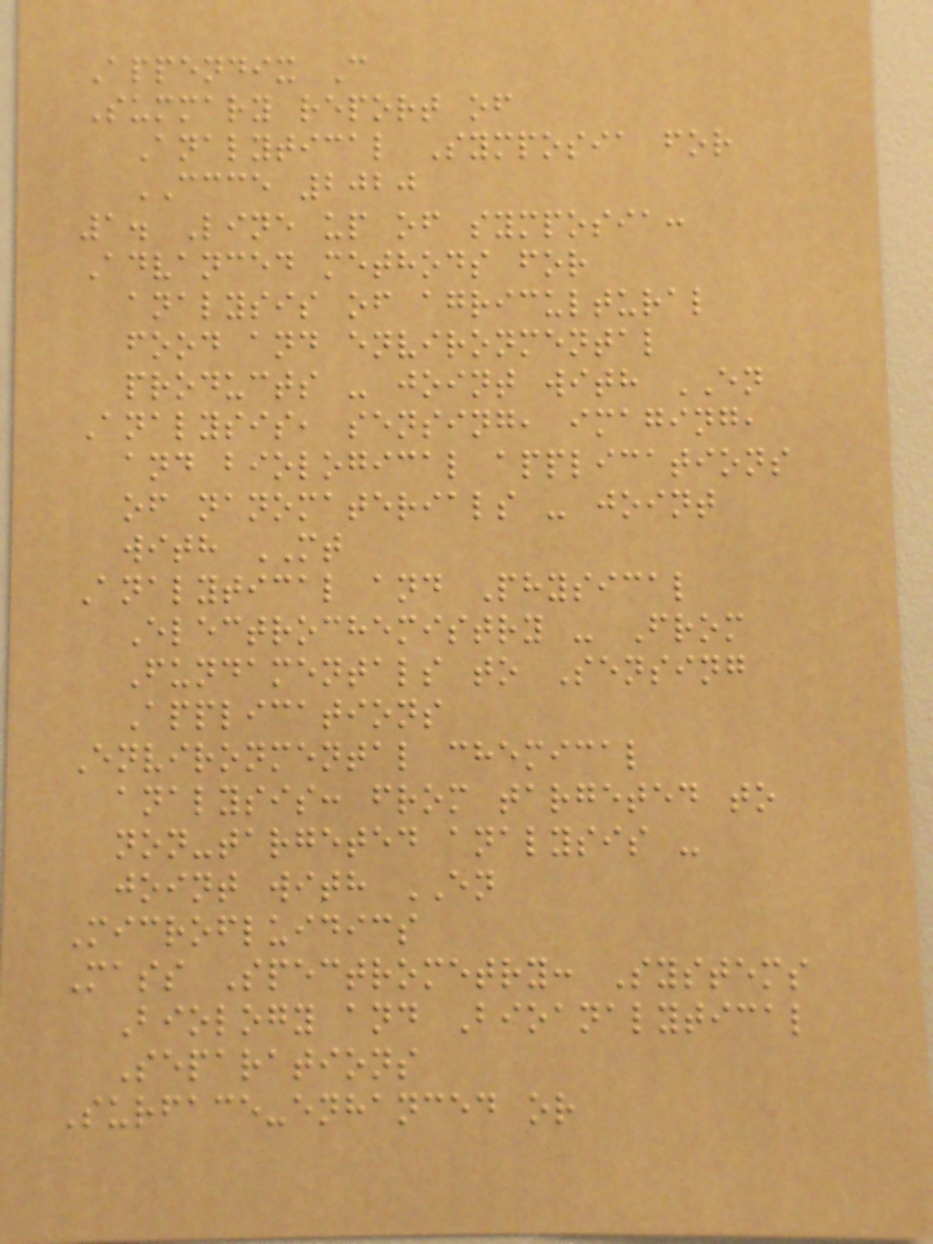Appendix C
Summary report of
Analytical Symposia for
CCCE 2020
1. Line up of symposia:
Advanced methods for
analysis of agricultural
food and environmental
products - joint with EN
Analysis, sensing, imaging,
and biological applications
of nanomaterials - joint
with MT
Analytical and Physical
Electrochemistry - From
Fundamentals to Sensing
Applications
Environmental chemical
analysis: from targeted to
non-targeted analysis -
joint with EN
Microfluidics
Mass Spectrometry: Systems
Biology and Bioanalytical
Separations
Surface-enhanced or
